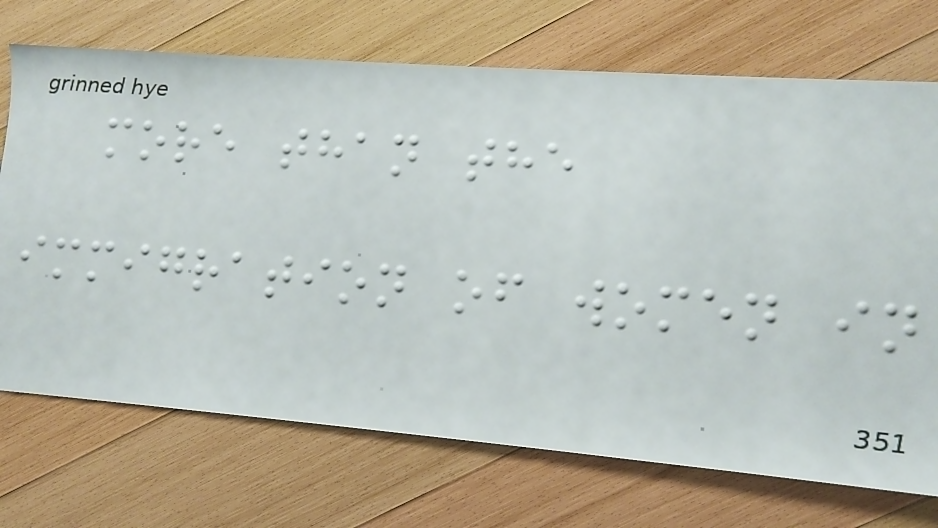more than the
immigration of women in
